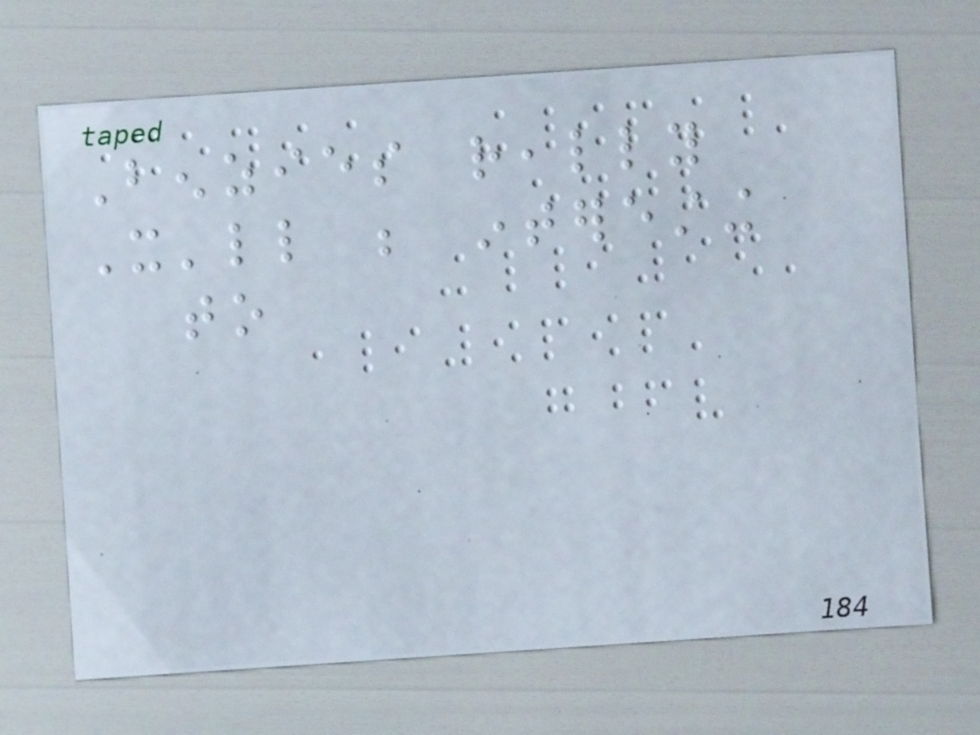Benzies really
It'll be interesting
to
